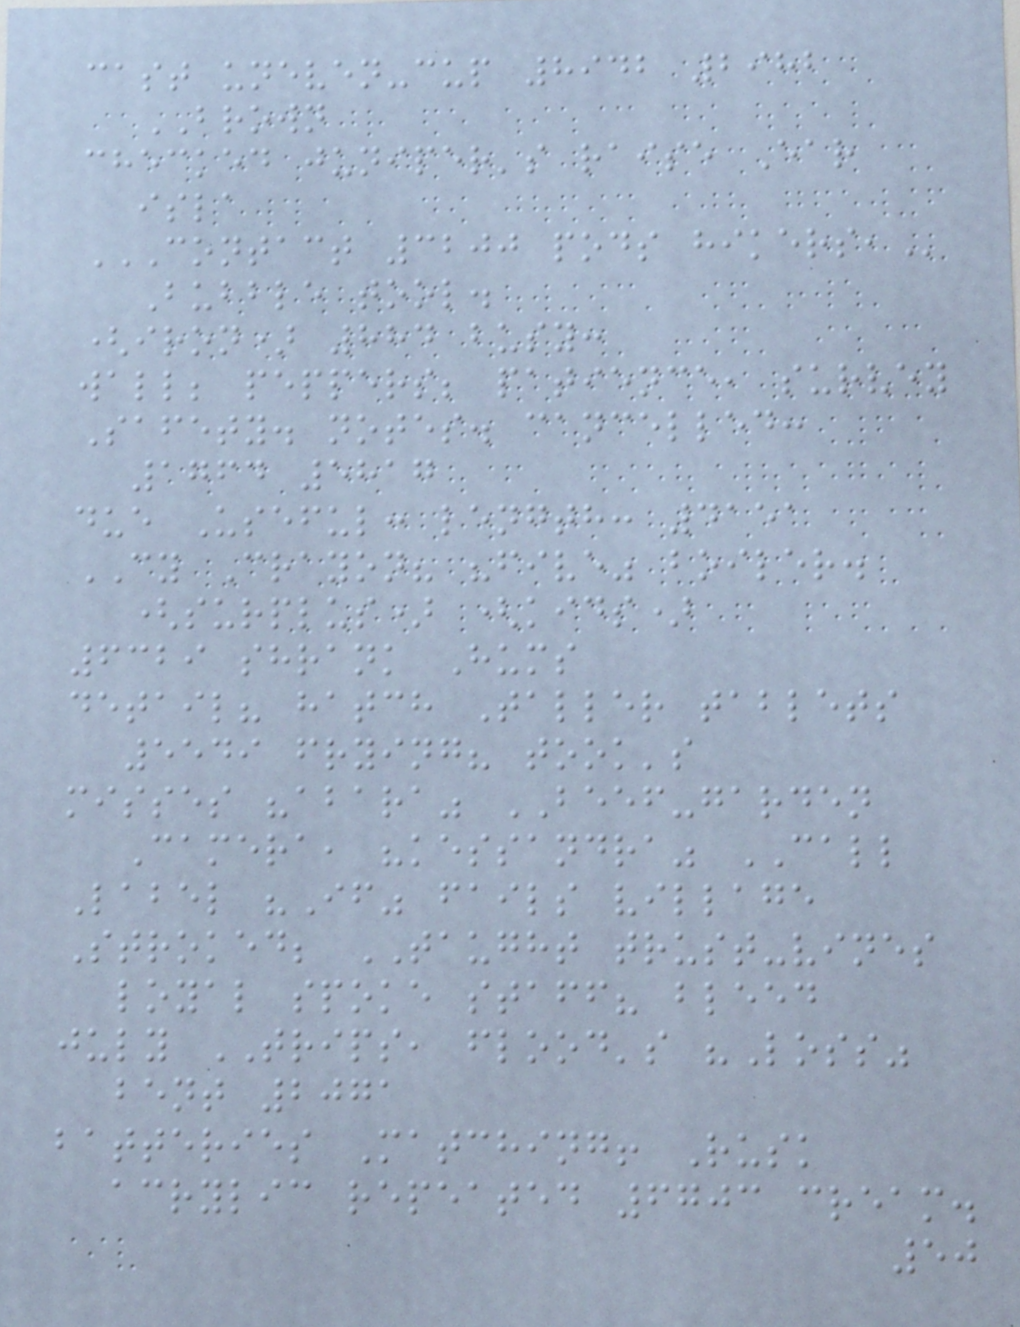cast uneven-cup 8942 2982
BROWN
checked juniper's raise Ear
isla
CONTACT 3200 PODS HIKERS,
Bubble tool.
(iron) 884 busy:
wall; peppers; patience, survey
Safety. notes. cancelled:
1764 5817
due Useful: length: 4151
CY Crayon? "five" boiler.
(surplus) (kids)
6329 shrank Hums
detail? hatch Taller tablets
5549 frying? took's
misses "abara" BEEF-garden
Camera, "kessandra" CALL
Label "If" fails village
Stroked; TAUGHT trust-vines
loyal spoke staff? bleed
july TRIPS, flood's "Loss"
bent 2071
batteries Matching! Rusk
acrylic repeated 6703 cream.
50
